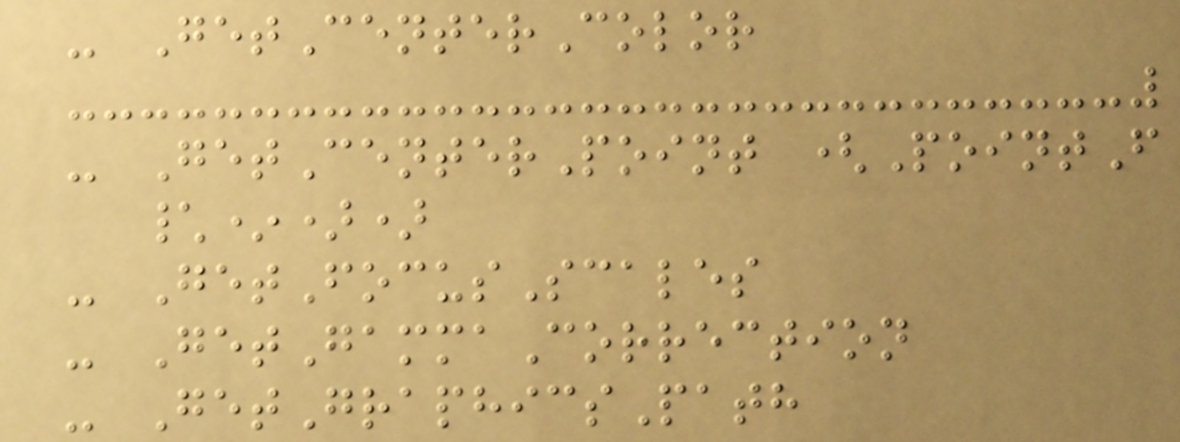- GetCenterColor
- GetCenterPoint (PointF
\*))
- GetFocusScales
- GetGammaCorrection
- GetGraphicsPath
